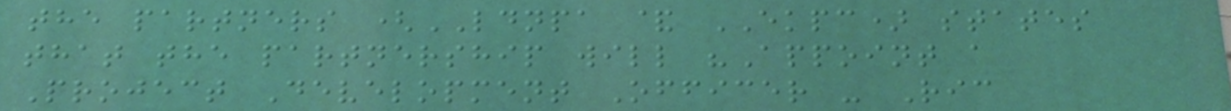the partners (LDNPA & EKPC) states
that the partnership will "Appoint a
Project Development Officer - Ric
